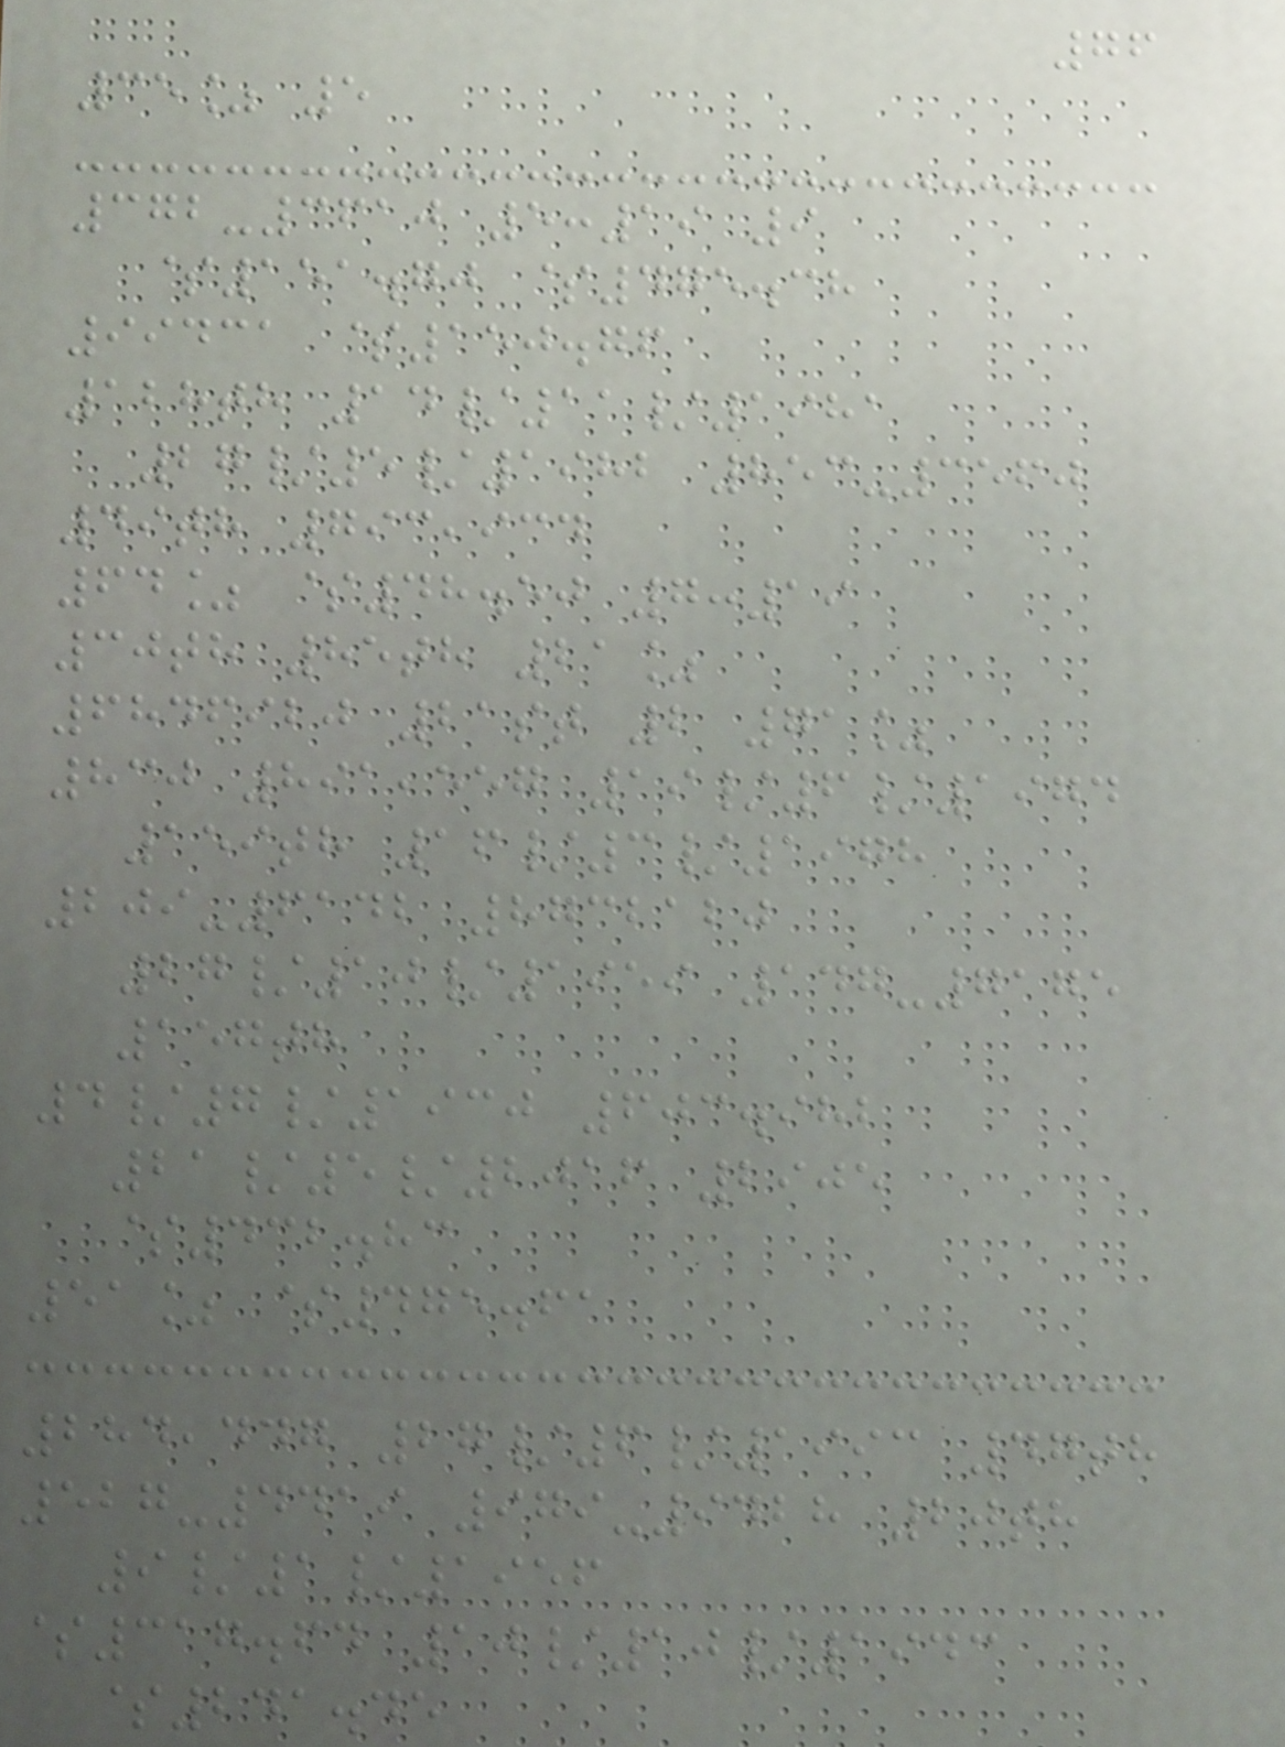76
35% 5
372-3610 5:19 9
$151.70 $475.38
99431 $150.76
128th 14/11/1981
27/5/1982 853-3560
49th 793,934
64% $48.50 7:19
30th 85th 21%
6846920 21st 2 71%
830 891,557 19/6/1974
159th 16/3/1978
209-6142 8732120
27/10/1959 147-7175
157th
4/7/1930 603.982
21/5/2016 2905
$432.83
51% $475.61
284,447 27/6/1993 47th
527-4419 979-9428 20th
9/1/1956
$317.64 10/10/1943
$241.45
